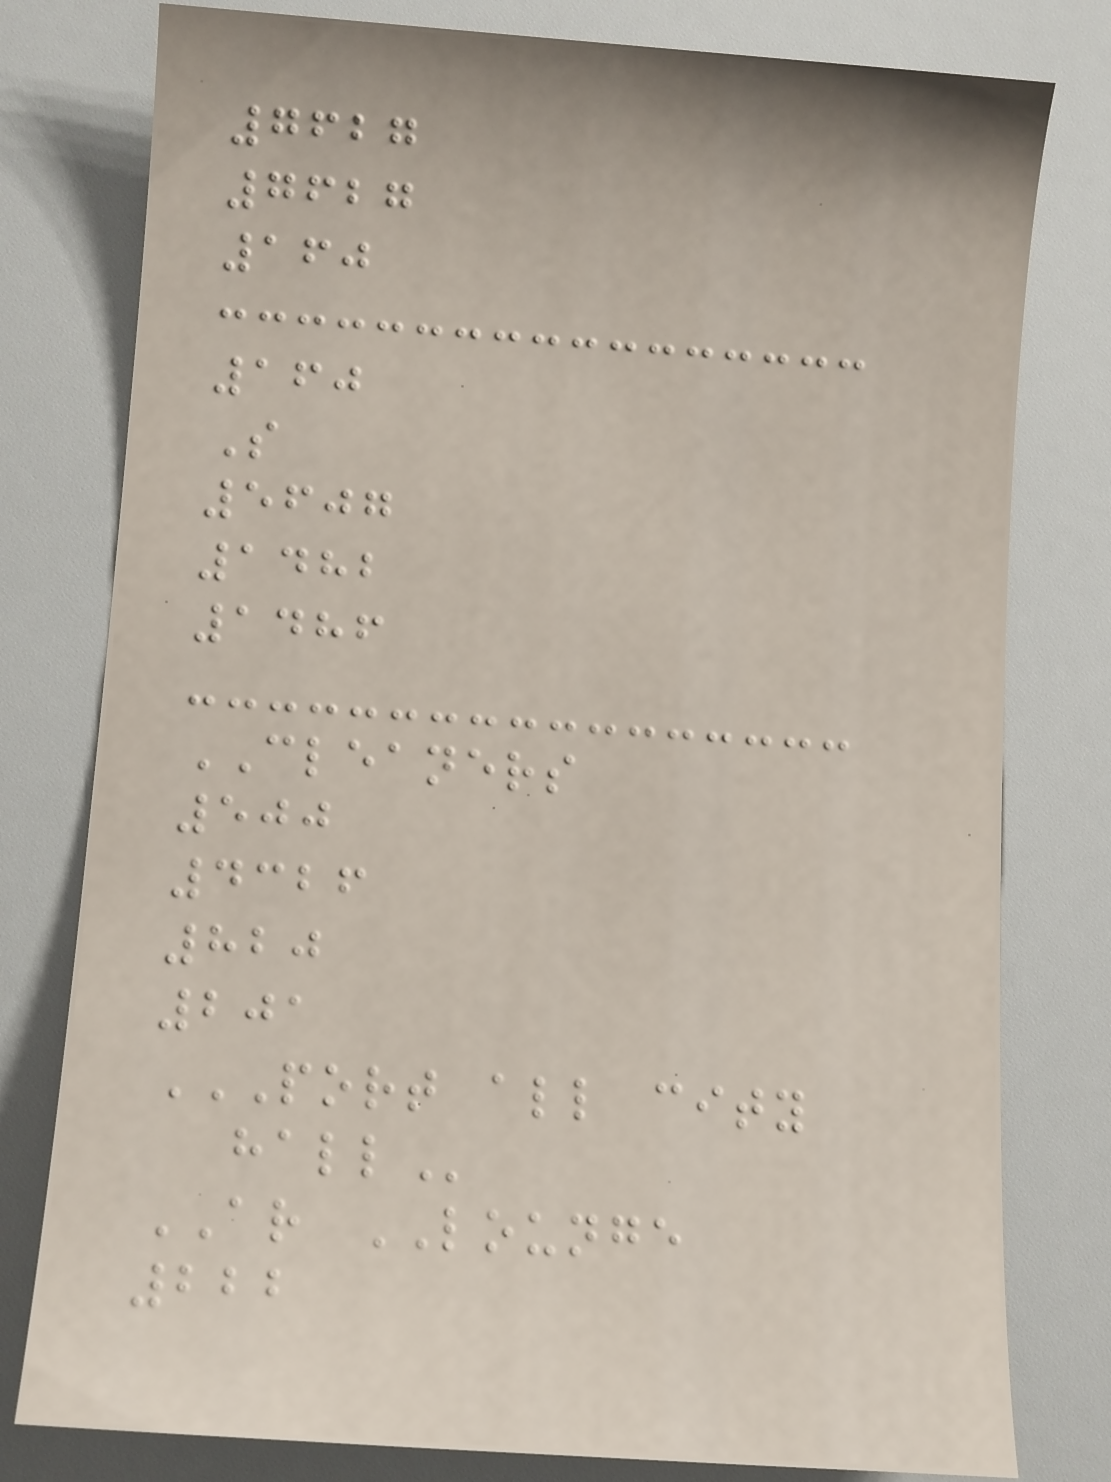7627
7627
160
160
S
5607
1482
1486
CLEANERS
500
4326
820
201
PORT ALL CITY
HALL
AR LOUNGE
222
